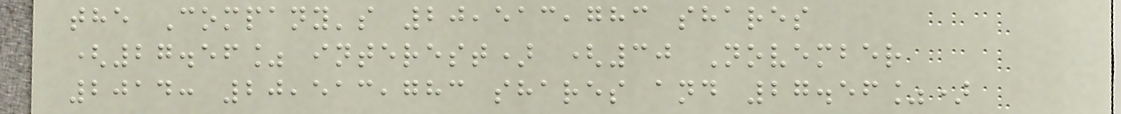the Company's 20,513,783 shares
(27.56% interest) (30 November
2014: 20,513,783 shares and 27.56%)
